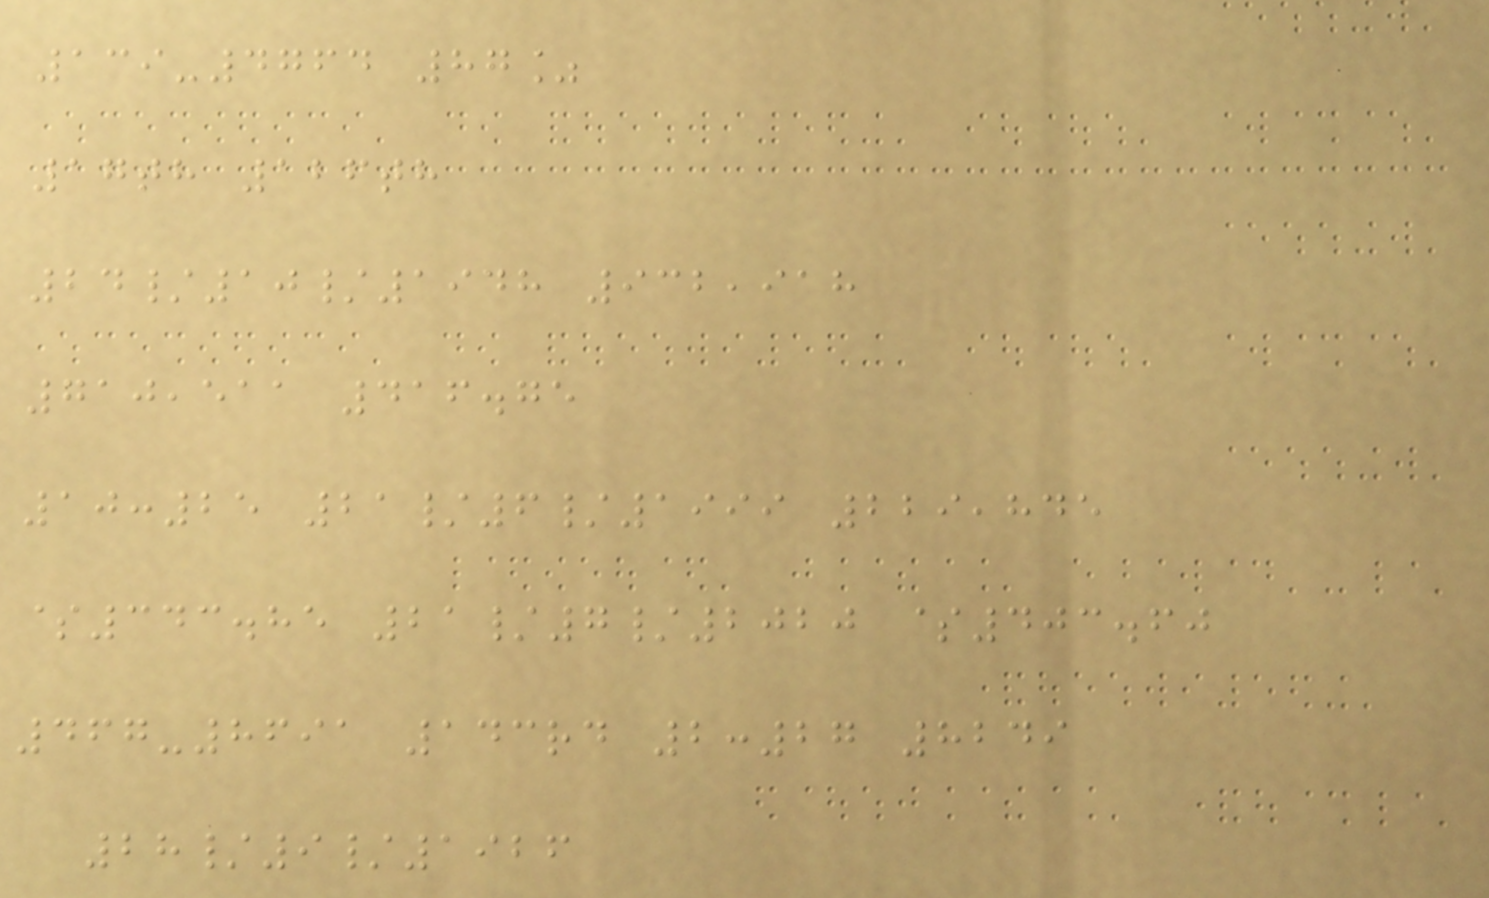139-4764 87%
17th 126th
24/10/1948 932,918
710,511 416.75
10:25 21/6/1999 229,845
$343.85 21/7/2020 $403.60
467-8691 143rd 2:27 8249
28/9/1926
